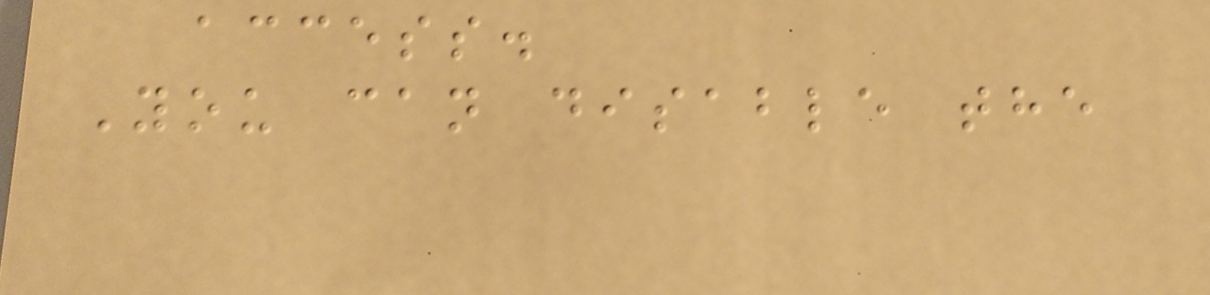access.
You can disable the
